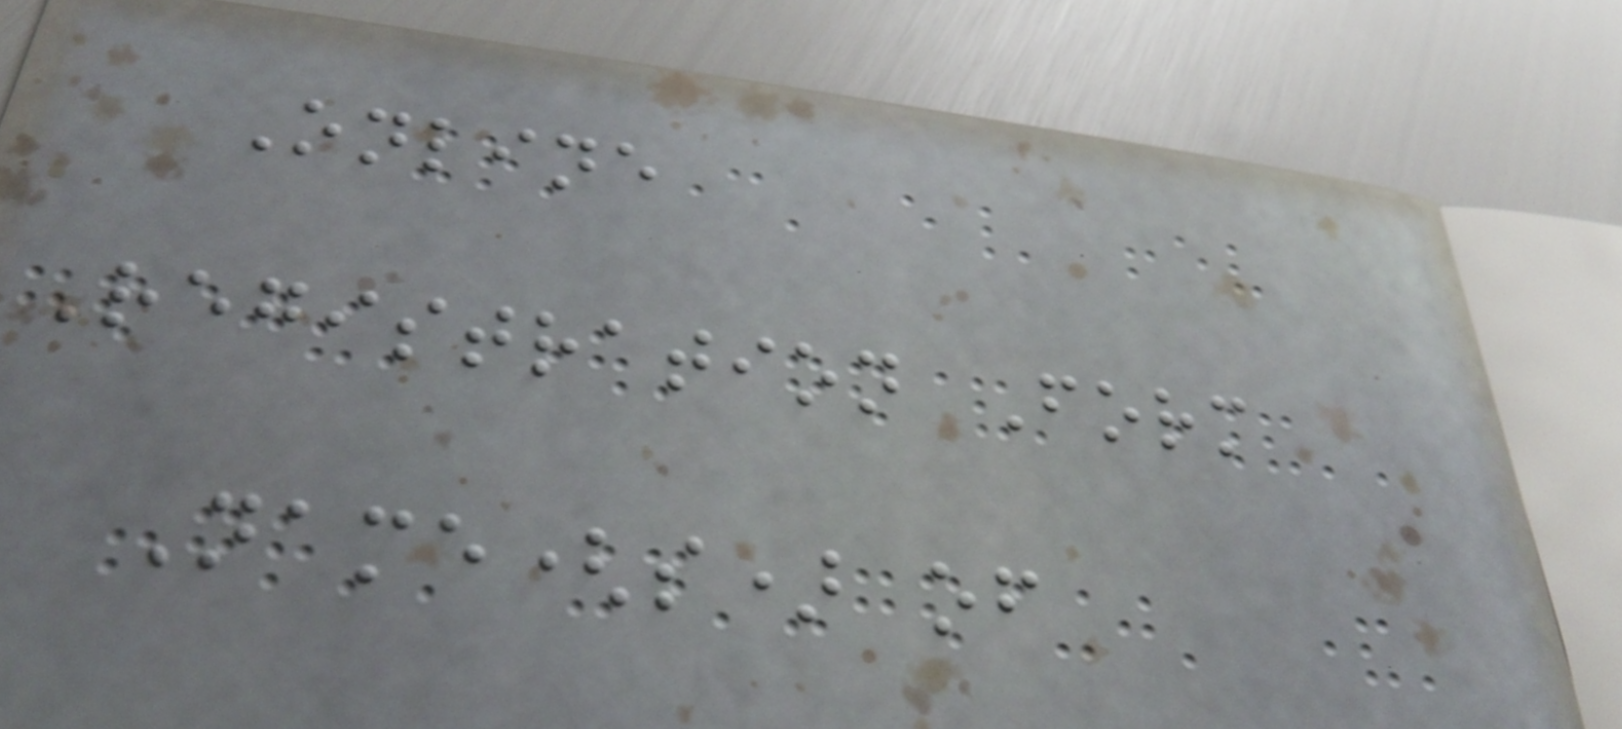Online
Registration Form
Name(s) of
